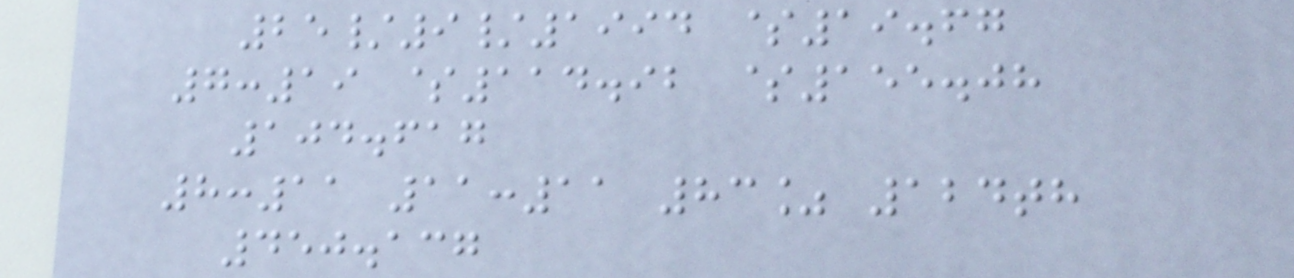25/9/1994 $19.67
7:19 $114.92 $155.08
104.617
8:11 11:11 83% 124th
450.137
